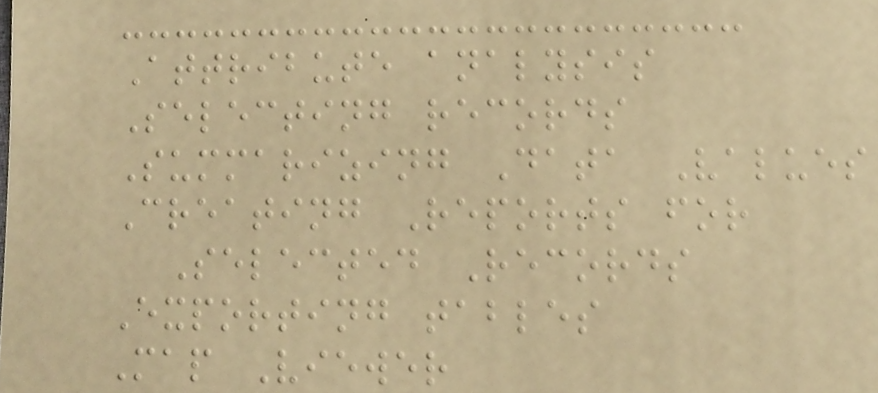Attribute analysis
Selecting records
Summarizing Data Values
Creating Reports for
Selected Records
Exporting tables
Map Viewer
